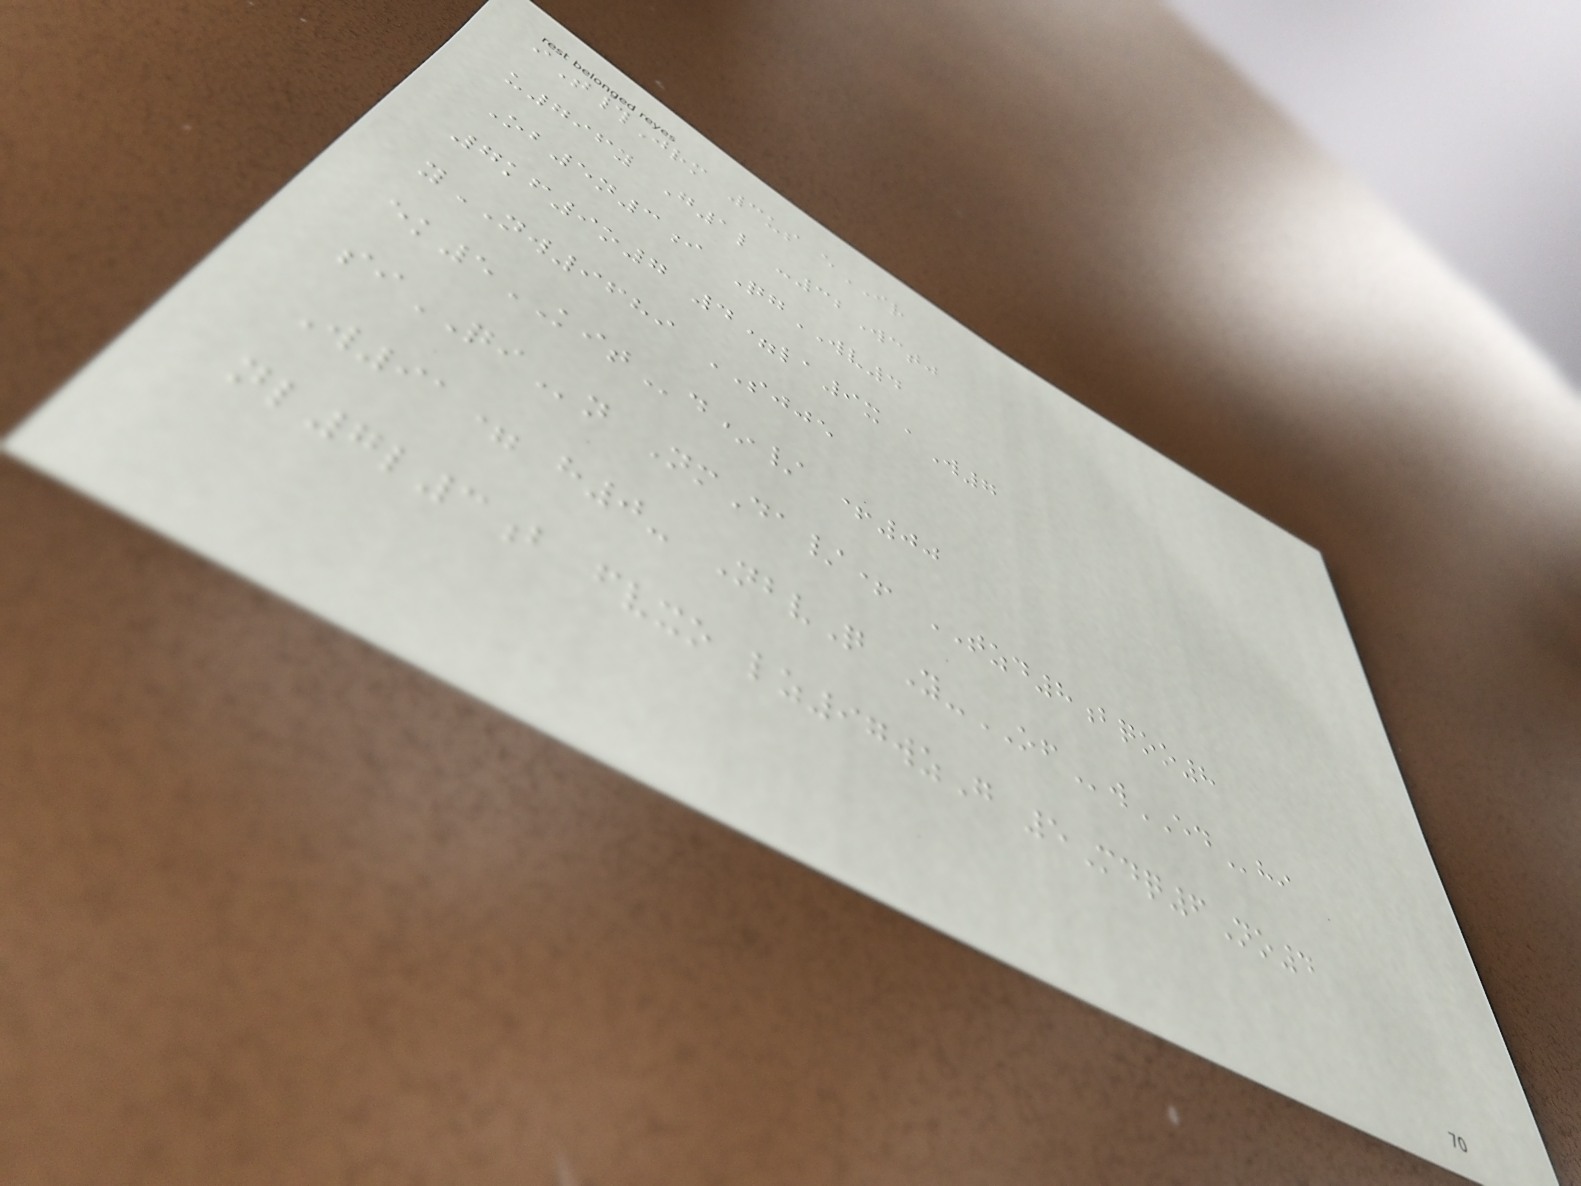iT#Jrm 3us eIR
u796y G1l -32Wctj
Ob5n3i QgWV4
7kf9o7 4=la9x aW7
yNW9689 SJJE
ek5KITd*/ +00
siQIn NmDa/+ TZD8bqoo8
W91= h0- NbvQ Y-OFwEDhi
nl7l3b fvxo lz97wzG 5Mdq6No4
